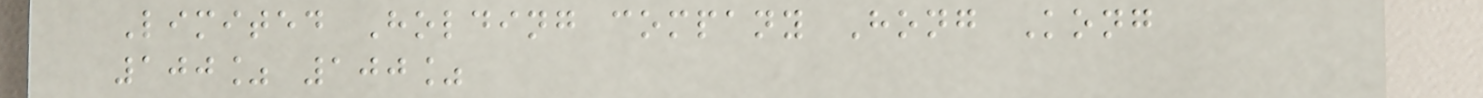Limited Holding company Hong Kong
100% 100%
